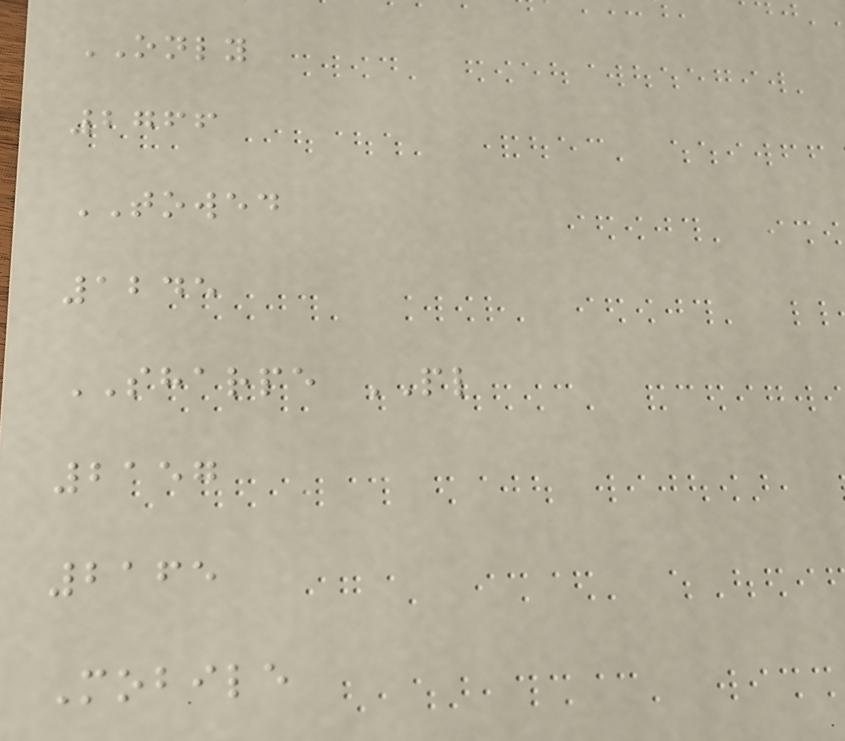ONLY
2766
TOWED
1245
SHARPE PL
2157
2165
Mobile
